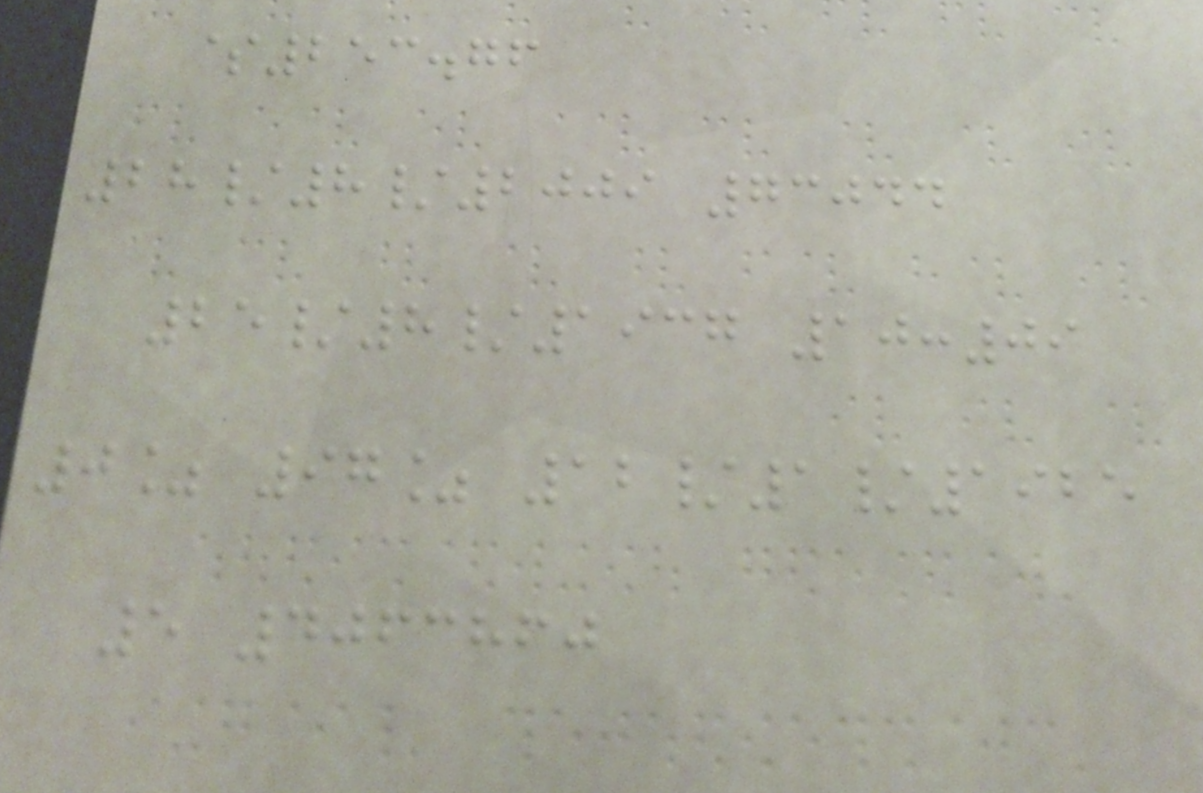$253.76
28/8/2009 73044
25/8/1937 10:09
0% 97% 12/1/1925
5 4063860
